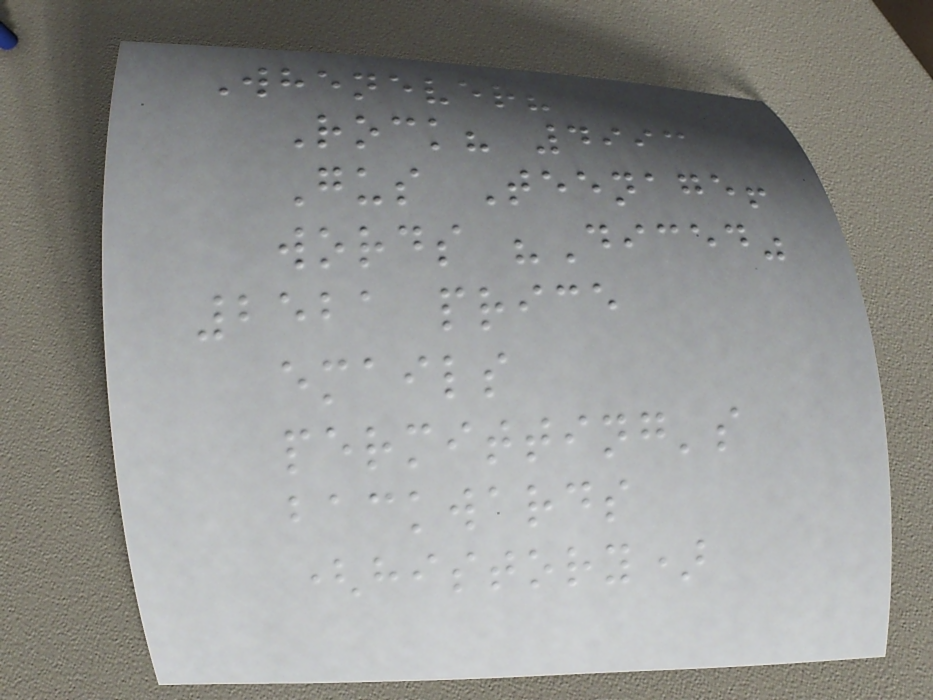Whenever?
Rock? 4993
Gus Teenage!
words "Diced"
2521 price
emails
permitting's
backwards
(history)
